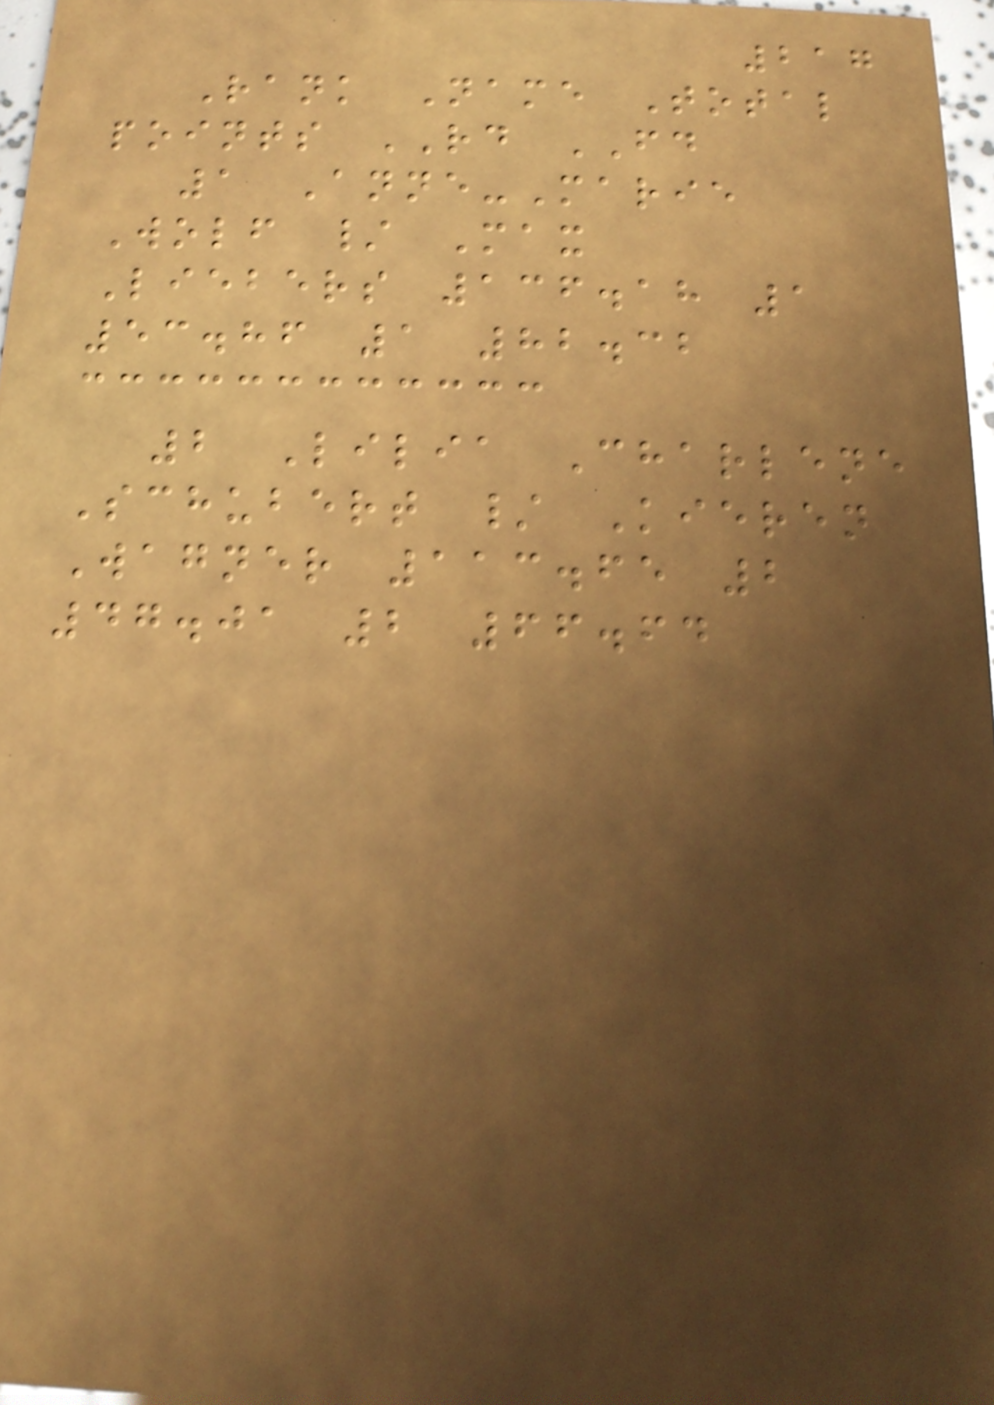217
Rank Name Total
points RD FD
1 Anne-Marie
Wolf / Max
Liebers 136.18 1
53.86 1 82.32
2 Lilia Charlene
Schubert / Kieren
Wagner 113.65 2
47.01 2 66.64
